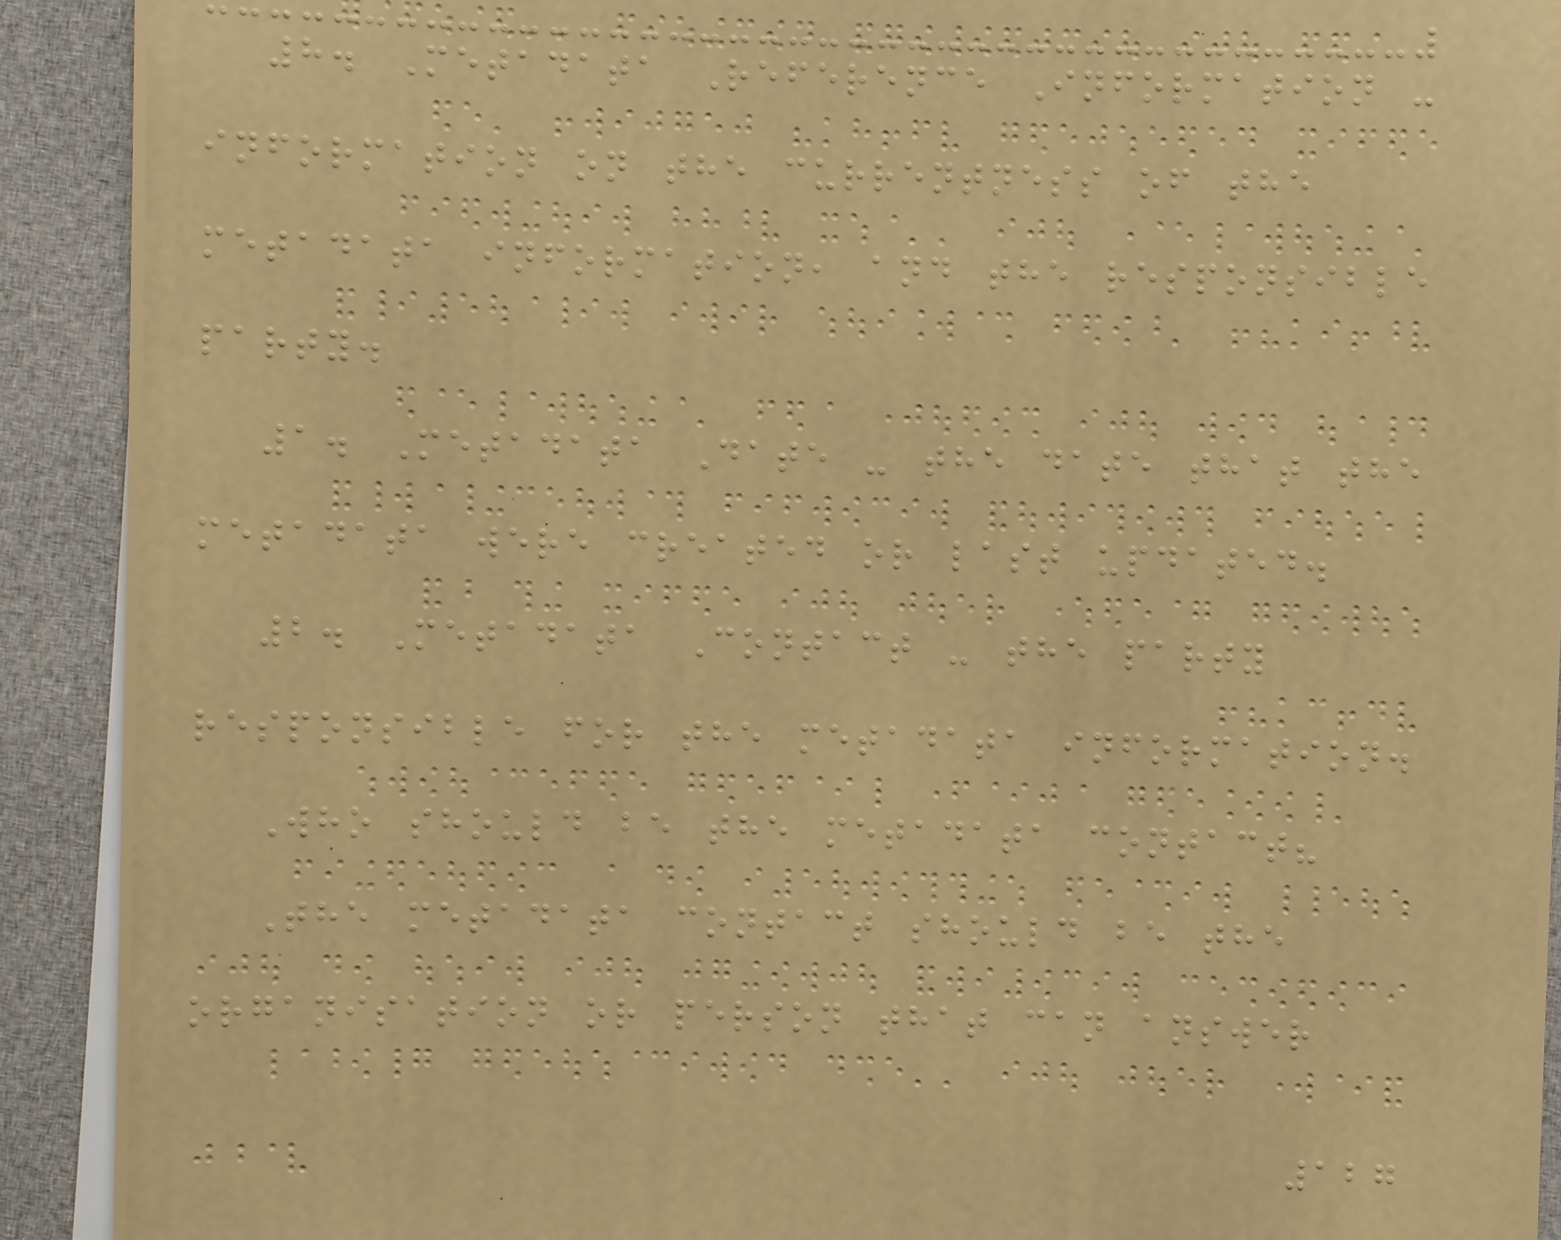8. Metadata Reference Information -
information on the currentness of the
metadata information, and the responsible
party.
1. Metadata Date - the date that the
metadata were created or last updated.
2. Metadata Contact - the party
responsible for the metadata information.
Who should be the metadata contact?
The metadata contact should be the
organisation or person that can answer
127
